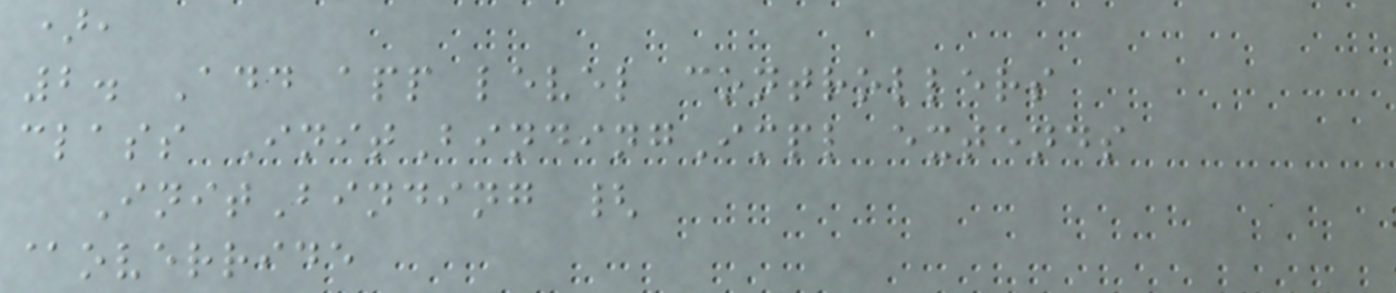),
2. Add app level controllers
class InitBindingImpl extends
InitBinding {
@override
